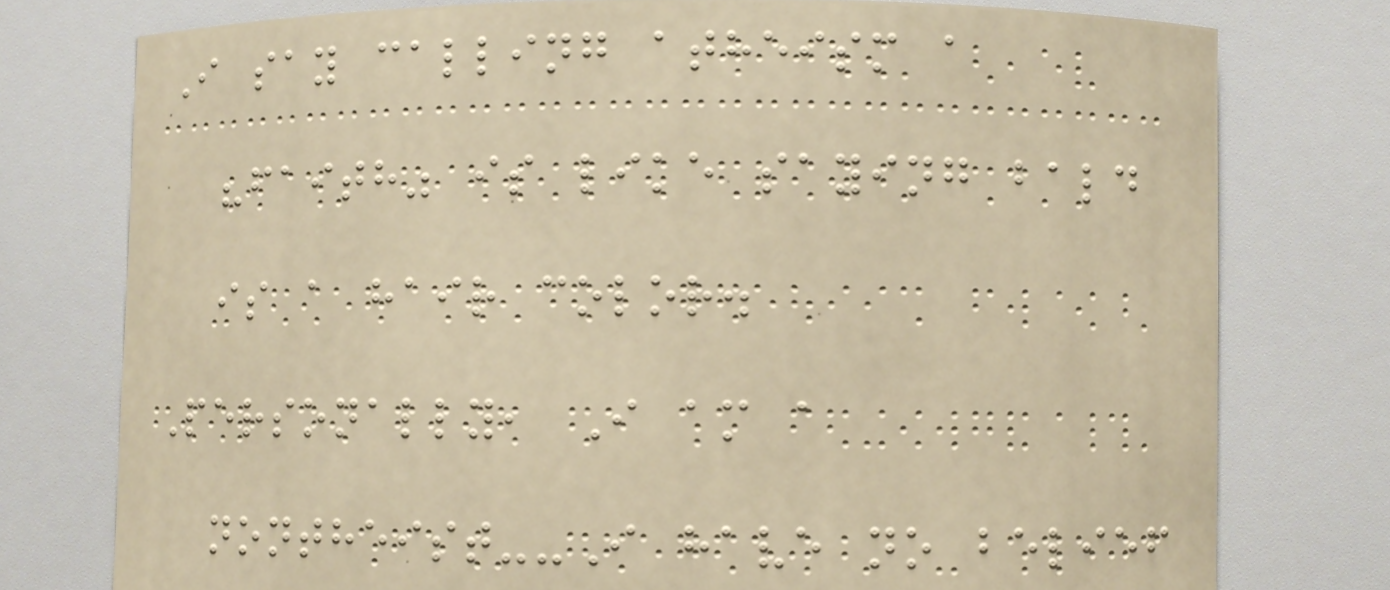I say calling atheism a
"faith" is like saying bald
is a hair color.
Personally, I am a
nontheist--I have no belief
